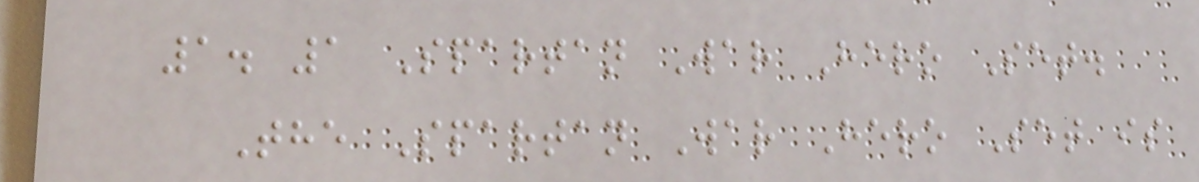1. 1 Spartan War Hero Set.
The Spartan War Hero Set is
